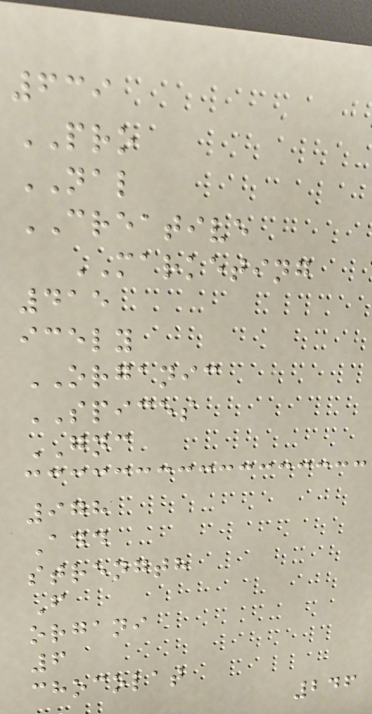639
PRO
NAL
CREATIVE
MARKETING
415
icely
ORGANIC
SPICES
GNC
978
Add
strength
F
organi
6
chocolat
246
